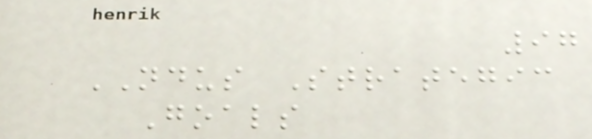97
NDUS Strategic
Goals
